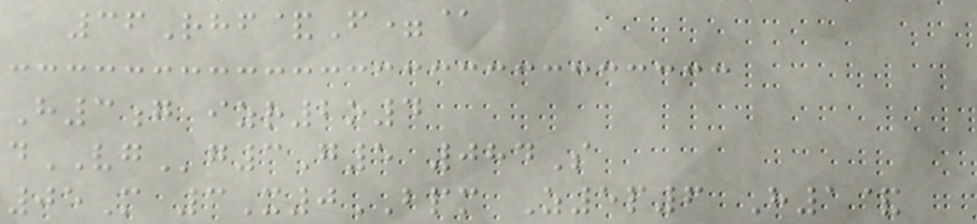36Rhf&F=@
H3g izr2o4
dVGg3G5 084S
05M 3X0BPM Z5p6 H1&
